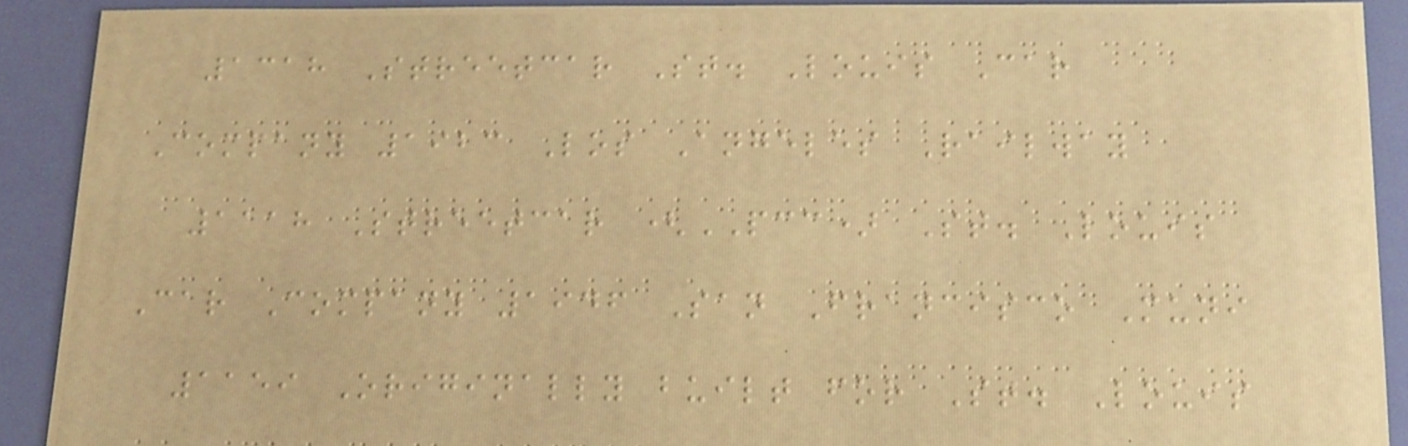1318 Streetcar St. Louis Car
Company 1923 Los Angeles Railway
1118 Streetcar (PCC) St. Louis
Car Company 1946 San Francisco Muni
1159 Originally built for St. Louis
